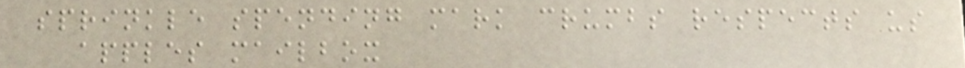sprinkle spending mark crumbs respects us
apples mailbox
